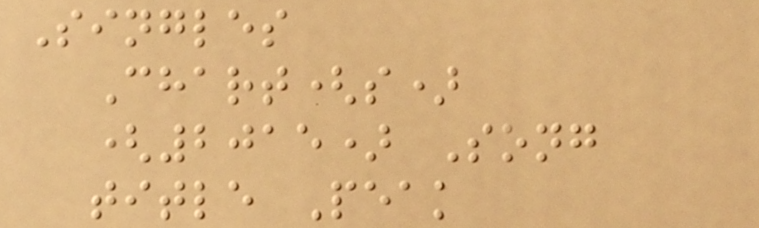Singles
Chart(s)
(2015) Song
title Peak
